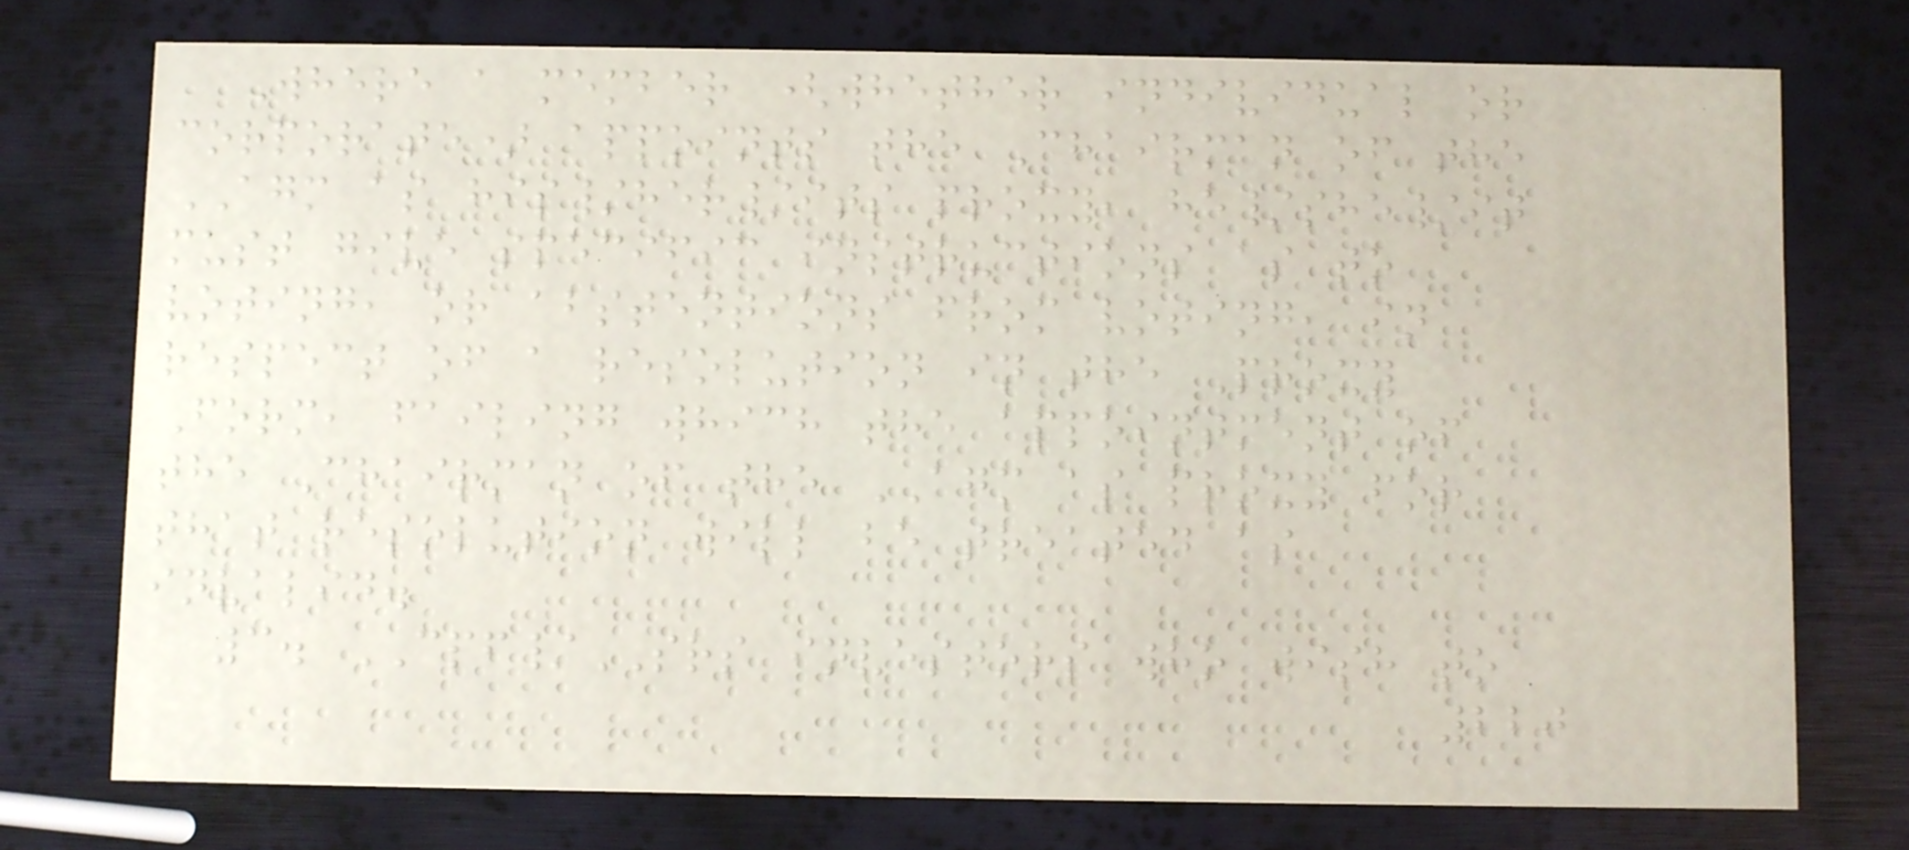Where a member (whether individual or
corporate) appoints the Chairman of the
AGM as his/her/its proxy, he/she/it
must give specific instructions as to
voting, or abstentions from voting, in
respect of a resolution in the Proxy
Form, failing which the appointment of
the Chairman of the AGM as proxy for
that resolution will be treated as
invalid.
3. CPF/SRS investors who wish to
220
